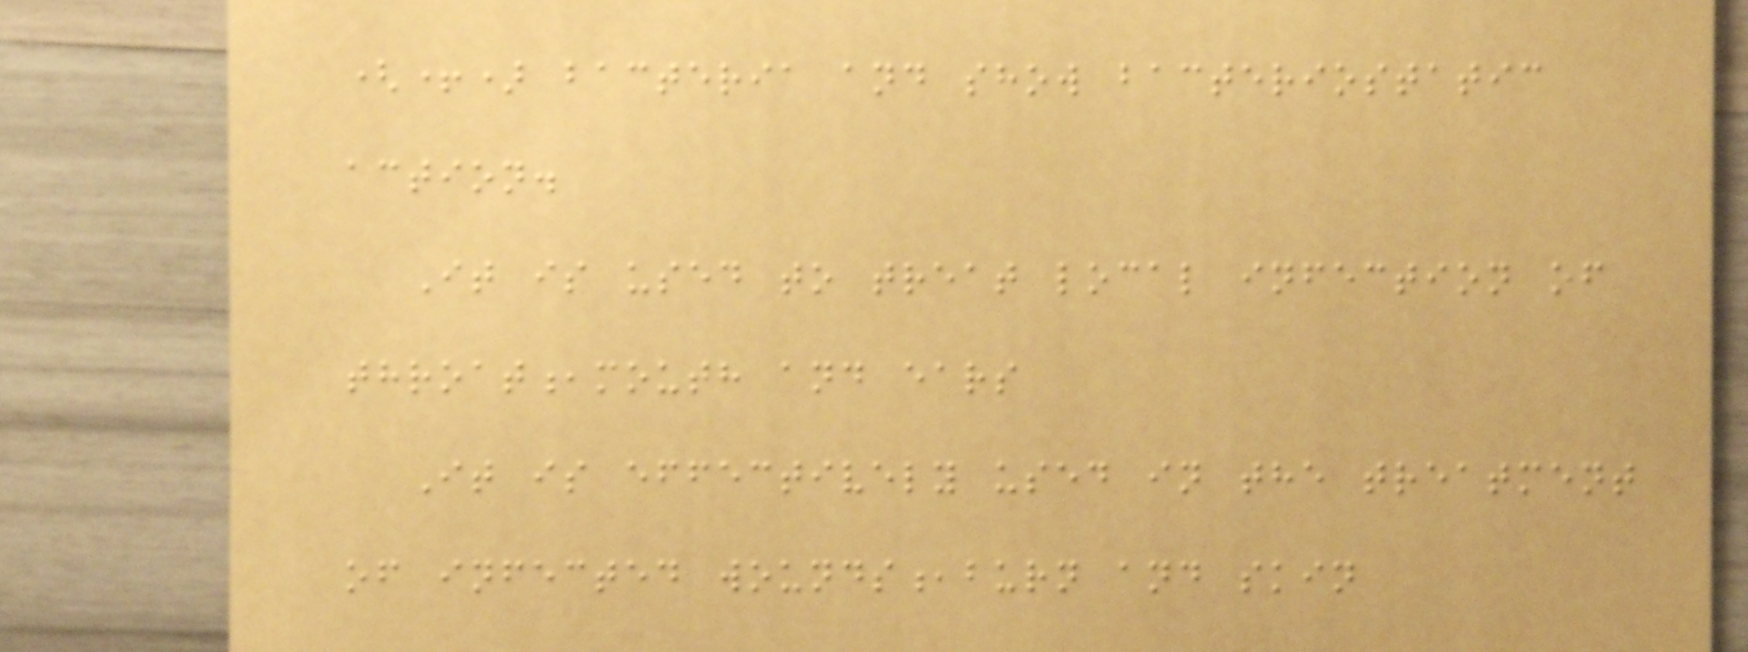(+) bacteria and show bacteriostatic
action.
It is used to treat local infection of
throat,mouth and ears
It is effectively used in the treatment
of infected wounds,burn and skin
